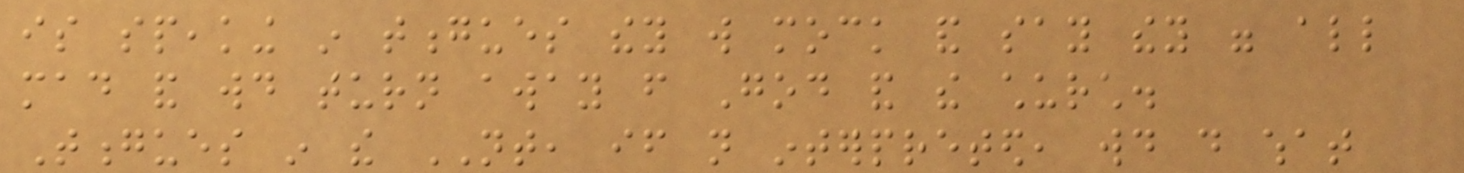is speaking in tongues they will mock and say they were all
mad and would turn away from God and the church.
Tongues in the NT, if not interpreted, would do what
